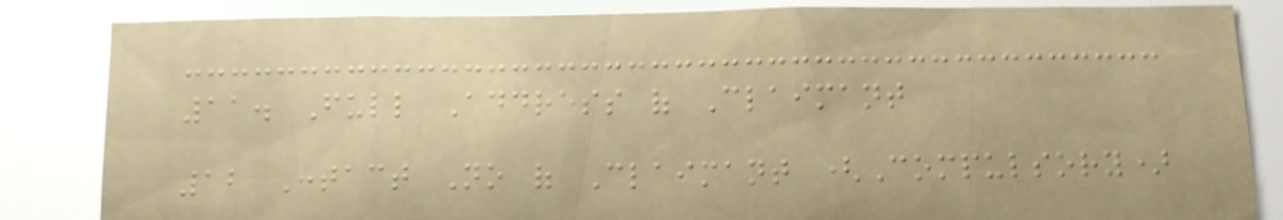11. Full Address of Claimant
12 Contact No of Claimant (Compulsory)
